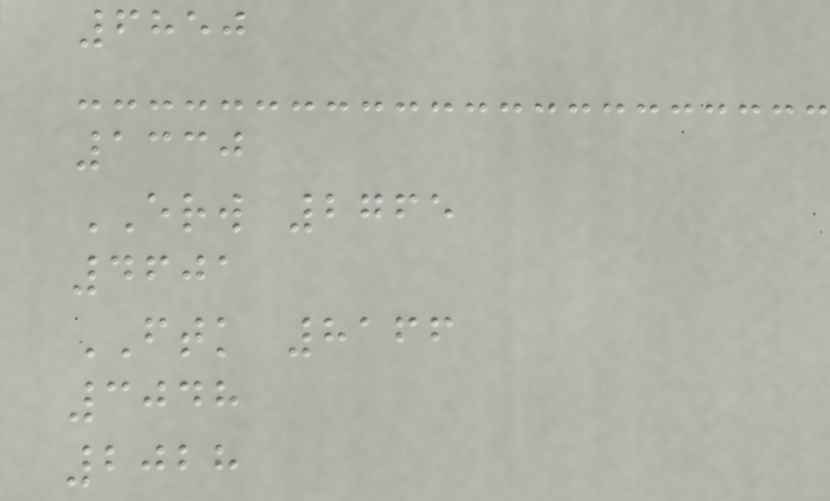6850
1330
ERW 2765
4601
FTK 8166
3048
2028
